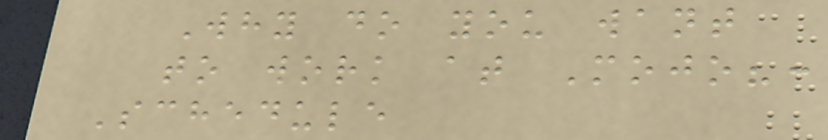Why do you want
to work at Mojo?:
Schedule
